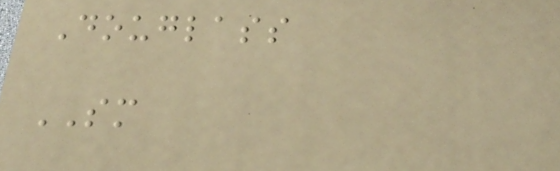Douglass
SM
